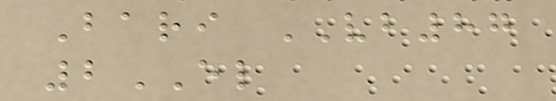Bari VB87
2EL
